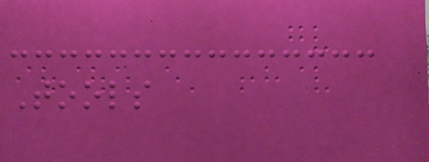Tools
